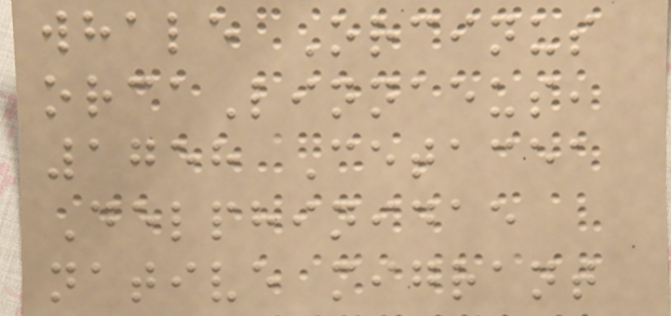whale Orcinus
orcaLinnaeus,
1758 Cetacea
Delphinidae
native migrant
